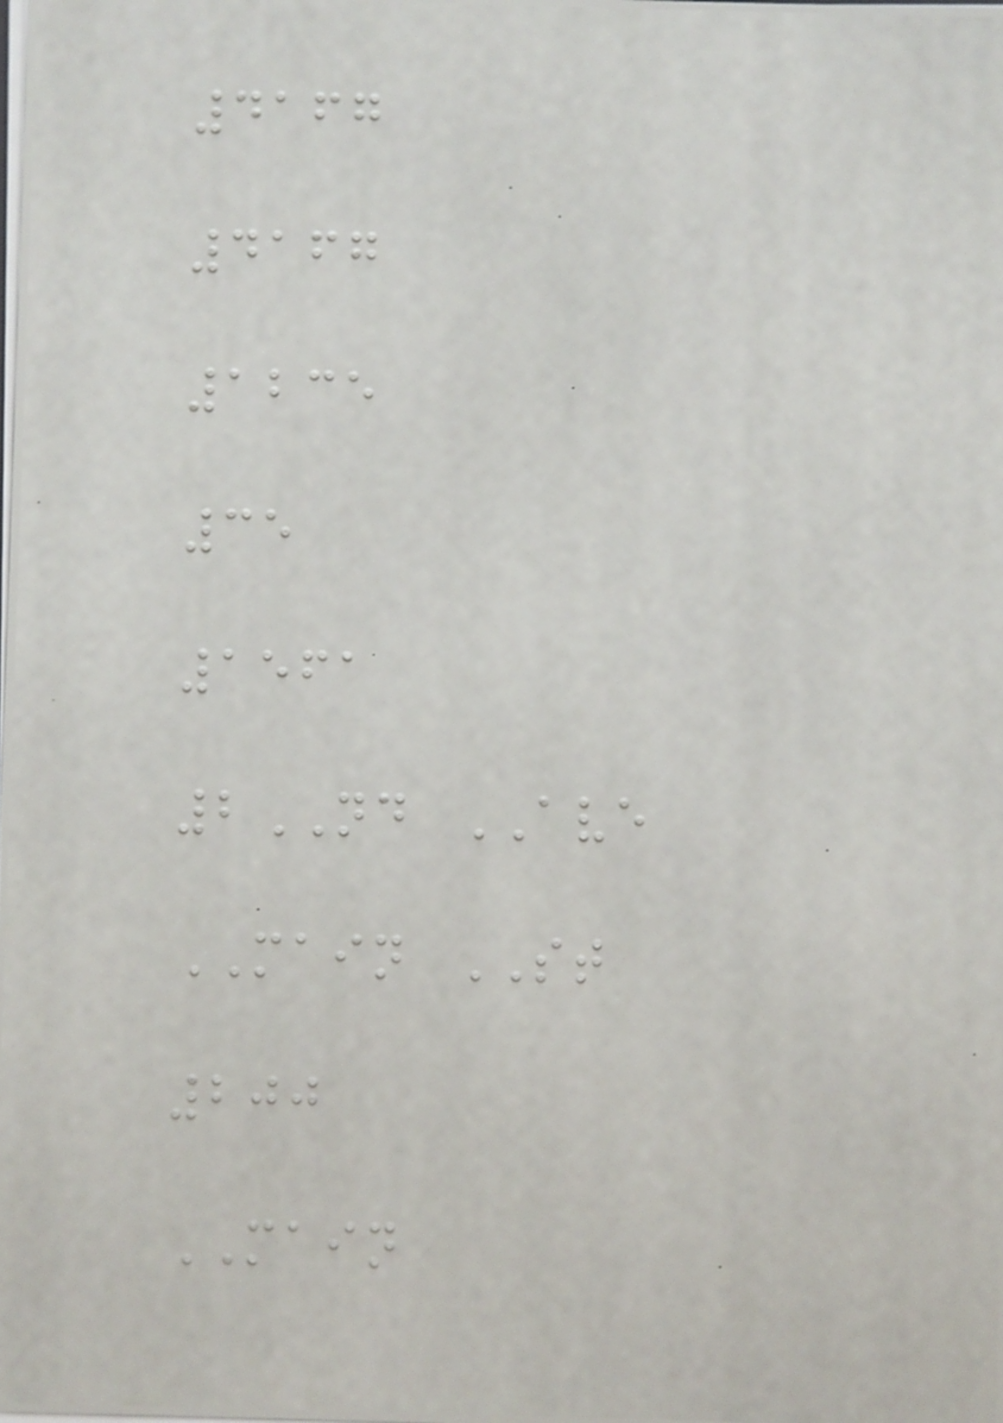4167
4167
1235
35
1561
2ND AVE
MAIN ST
200
MAIN
